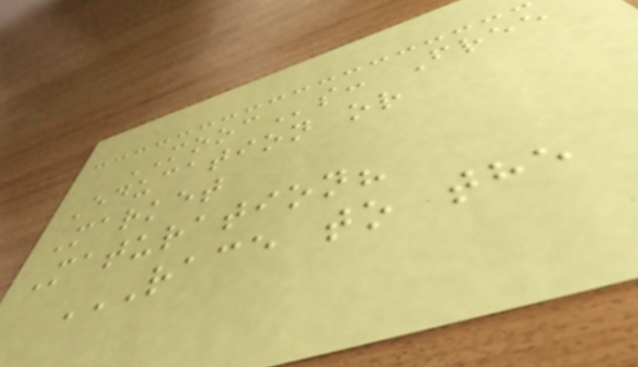MOOCs: Free
Education or
Market
Maturation?
RACE TO THE
